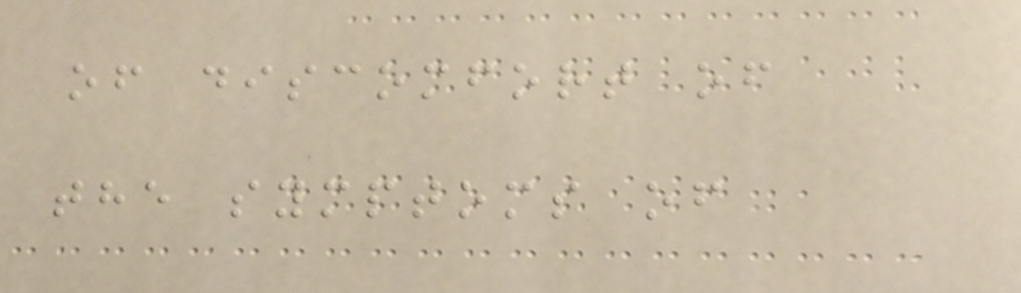of discomfort of
the symptoms of
